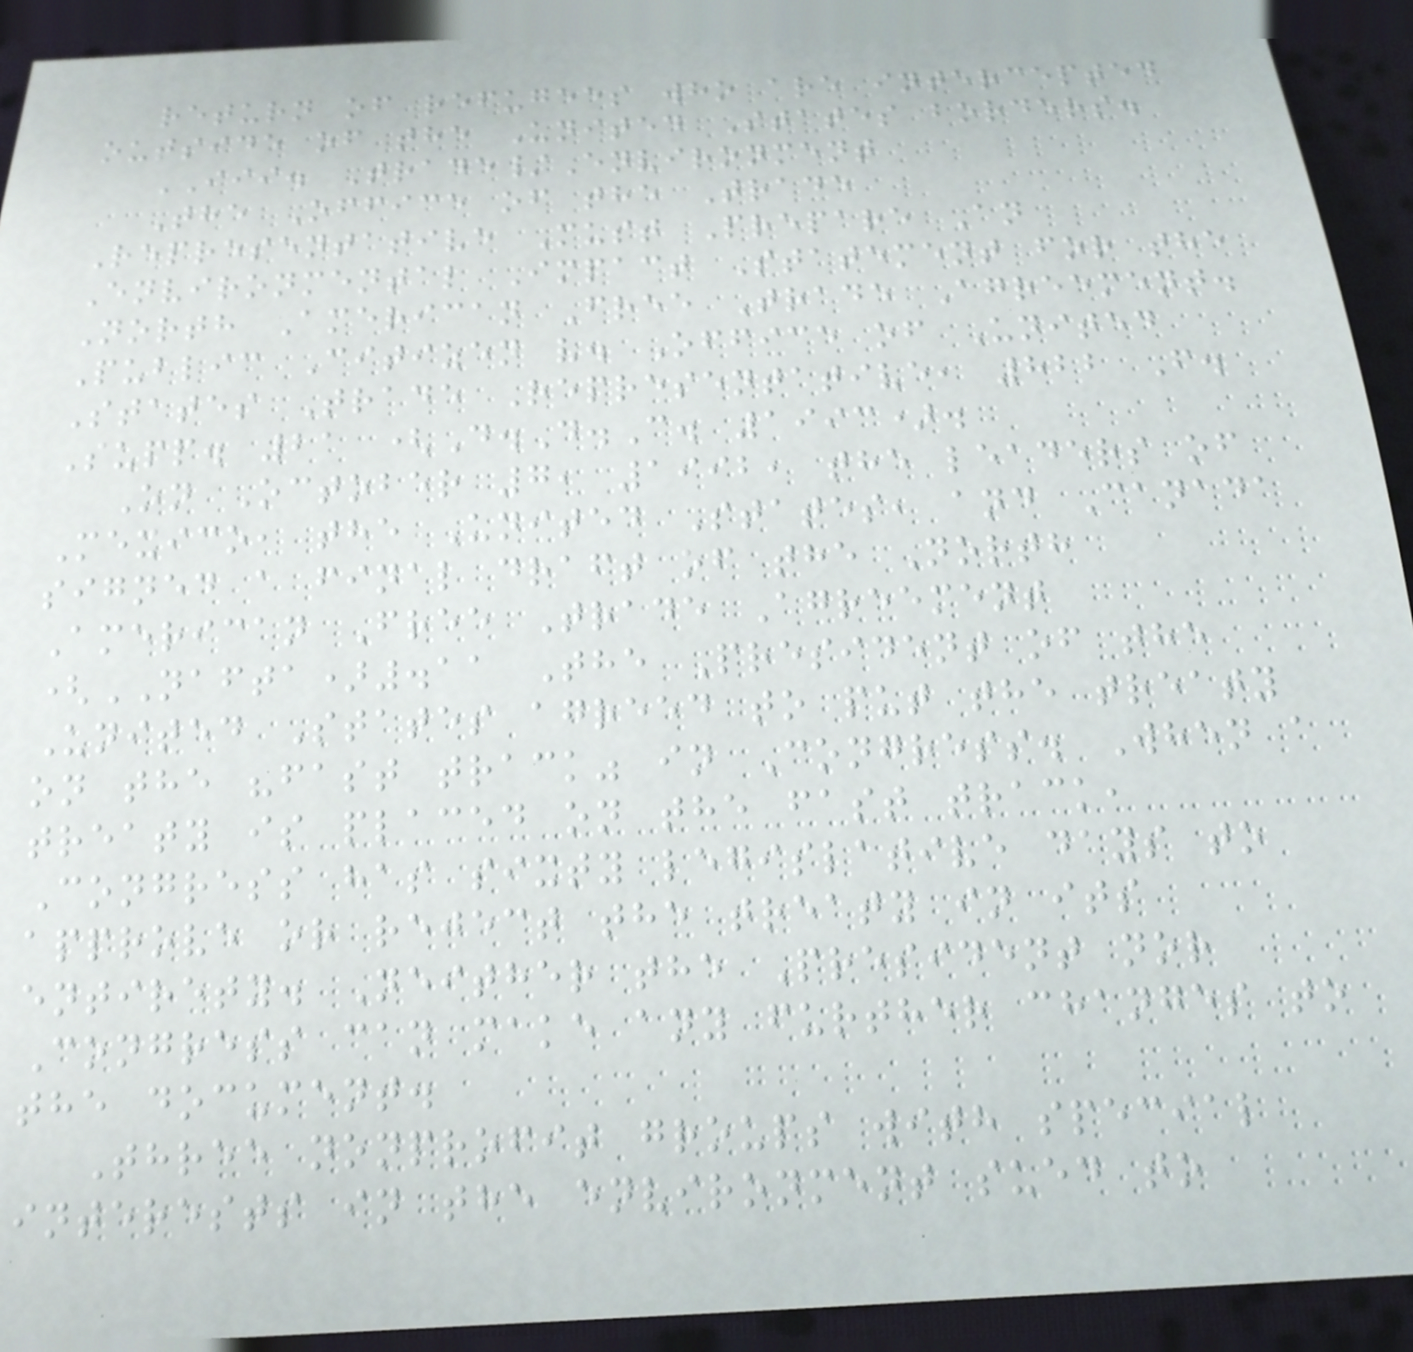return of refugees who are intercepted
outside of the United States borders.
III. Trade/Environment
The Office of the Trade
Representative Must Prepare An
Environmental Impact Statement for the
North American Free Trade Agreement.
Public Citizen v. Office of United
States Trade Representative, 822 F.
Supp. 21 (D.D.C. 1993).
On October 7, 1992, the leaders of
Mexico, the United States, and Canada
signed a final draft of the North
American Free Trade Agreement
(NAFTA).11 The President of the
United States agreed to put the treaty
on the "fast track" in Congress. When a
treaty is placed on the fast track,
Congress has sixty legislative days to
approve or reject the treaty in its
entirety. Neither the President nor
Congress can make any further changes to
the document.
Three nonprofit groups with special
interests in the environment sued to
